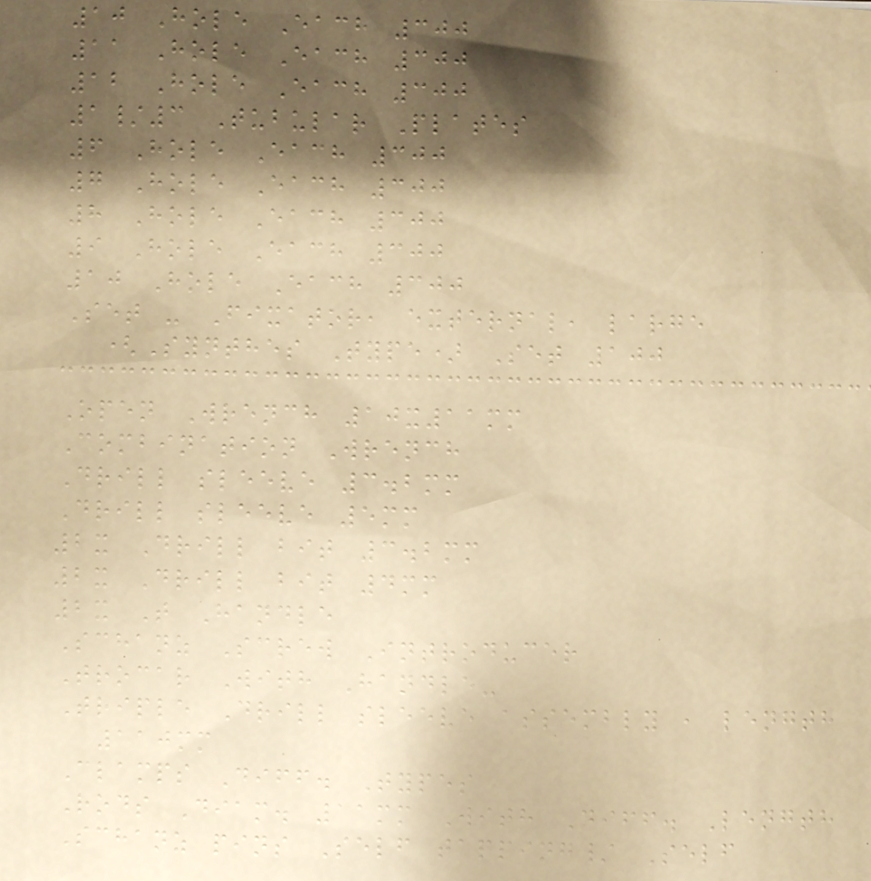10 Hole Each 300
11 Hole Each 300
12 Hole Each 300
1/3 Tubular Plates
6 Hole Each 300
7 Hole Each 300
8 Hole Each 300
9 Hole Each 300
10 Hole Each 300
Set - Fixator, external, large
(Synthes Type) Set 100
Open Wrench 10x11mm
Combination Wrench
Drill sleeve 3.2mm
Drill sleeve 5mm
2x Drill bit 3.2mm
2x Drill bit 4mm
2x T Handle
Schanz Screw Introducer
Trocar With Handle-
Triple Drill sleeve assembly , length
110mm
Clamps Diff. Types
Rods Diam. 11mm With Diff. Length
Schanz pins Self tapping/ Self
